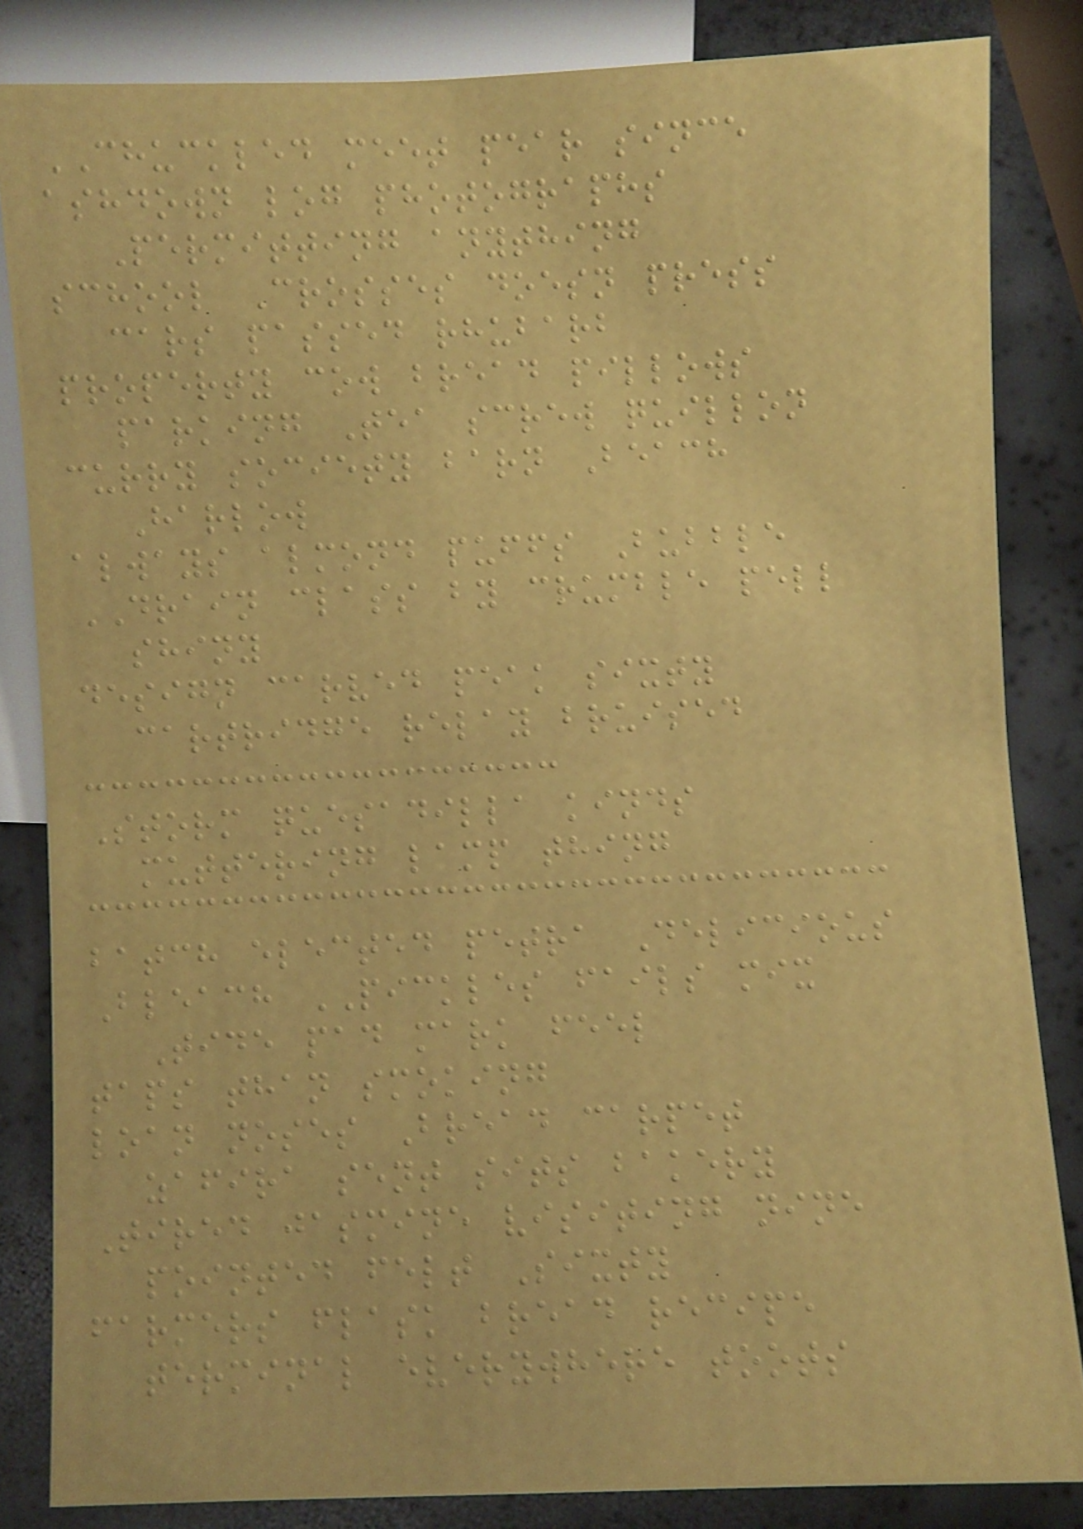CHUCKLED meet pear since
ashdown log photographs
Permitting anything
school Crosses doesn press
cars passed rhubarb
property cow bread pillows
parking Tea screw quillon
curry society barn Beach
Harlow
always almond puffs Bubble
DRAIN class by crumble pell
shiny
design carved peak sixty
cartridge relay bruised
Storm quesadilla kinds
muttering lamp thing
batch elected petra Delicious
Bleach PICKLES fails mix
Tide pad mark feel
taps than smoking
loan noses Bread carpet
zafira sent sits bakery
Tired jasmine visiting nine
pointed felt Sixty
farmers flask bread recipe
terminal everywhere toots
